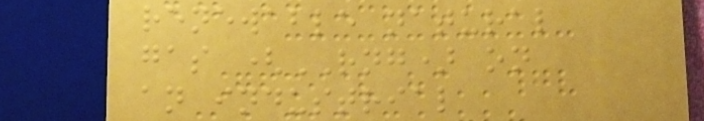renewable natural
gas (RNG) on
an industrial
